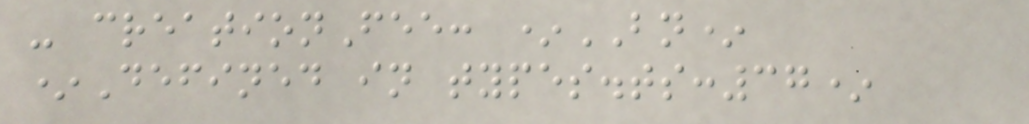- creationFee: *BN*
*Defined in types.ts:37*
